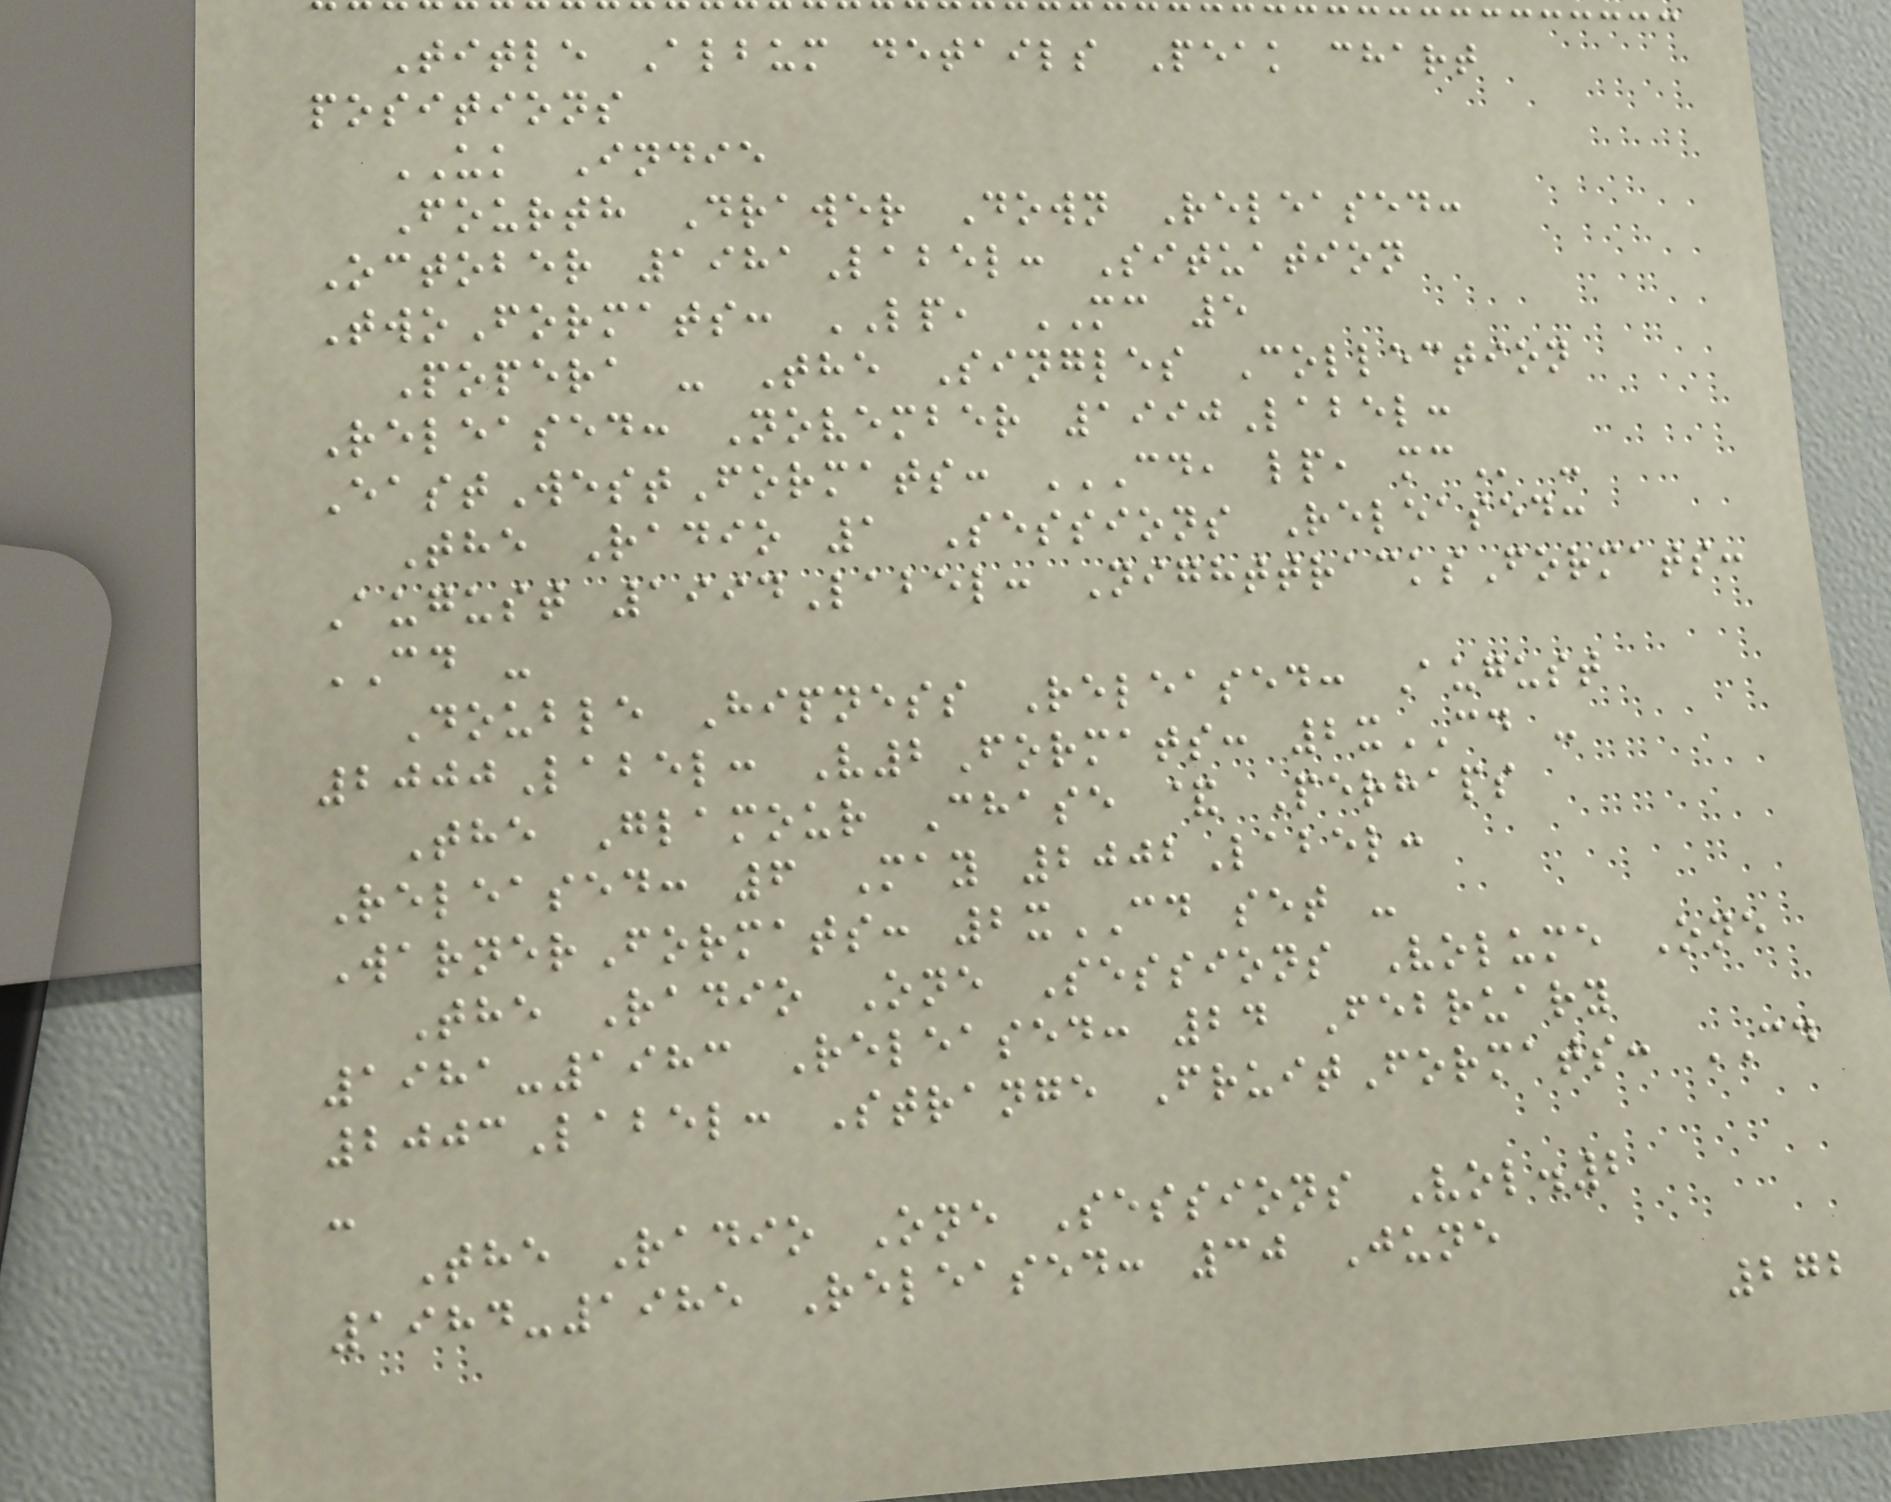Title Album details Peak chart
positions
UK Indie
Fourth Drawer Down Released:
October 1981Label: Situation
TwoFormats: LP, MC 5
Popera - The Singles Collection
Released: November 1990Label:
EastWestFormats: CD, LP, MC -
The Radio 1 Sessions Released:
August 1994Label: NighttracksFormats:
CD -
Double Hipness Released: August
2000Label: V2Formats: 2xCD -
The Glamour Chase & Perhaps
Released: 6 May 2002Label:
WarnerFormats: 2xCD set -
The Radio One Sessions Volume One
1981-1983 Released: 24 February
2003Label: Strange FruitFormats: CD
-
The Radio One Sessions Vol.2
1984-1985 Released: 30 June
272
